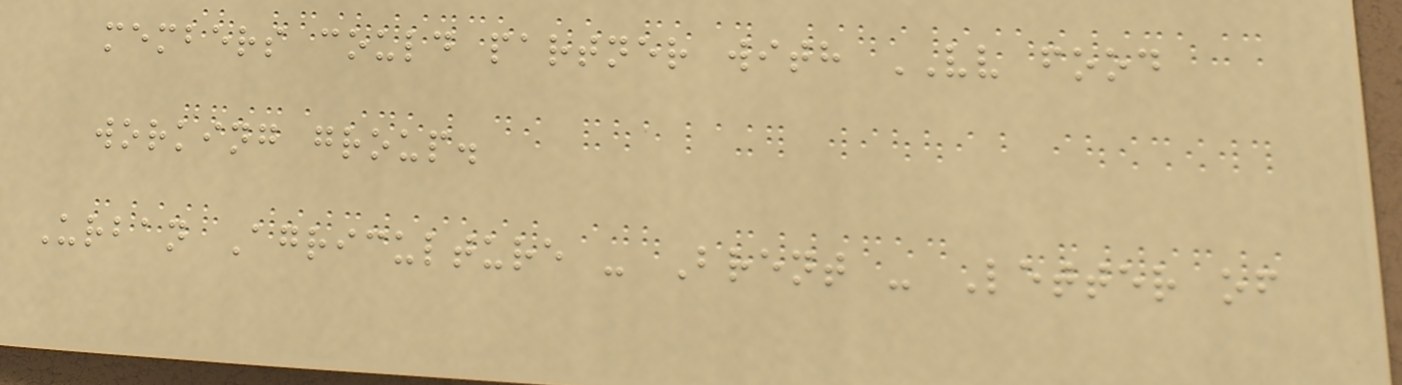members could partner with VV food
working group.
Urban Agriculture - Brent - Letter of
